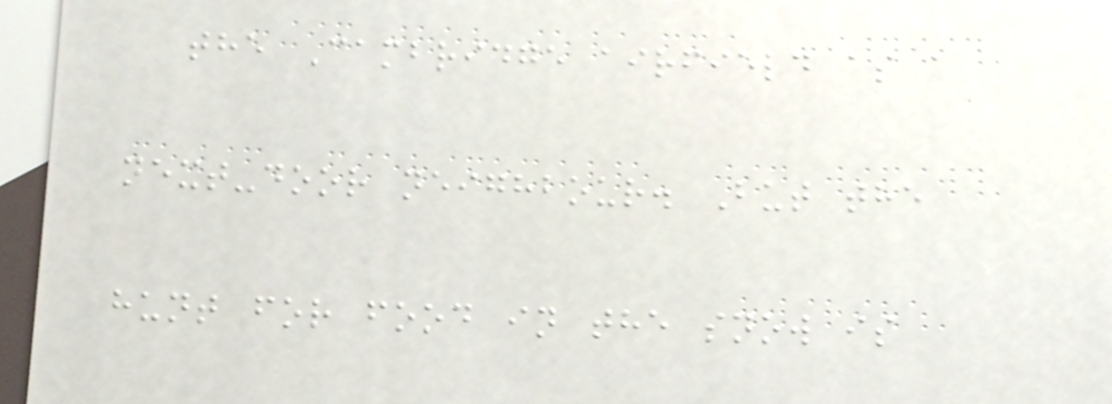the Cambridge airfield as a
next-door neighbour. But the
hunt for food in the snow is
